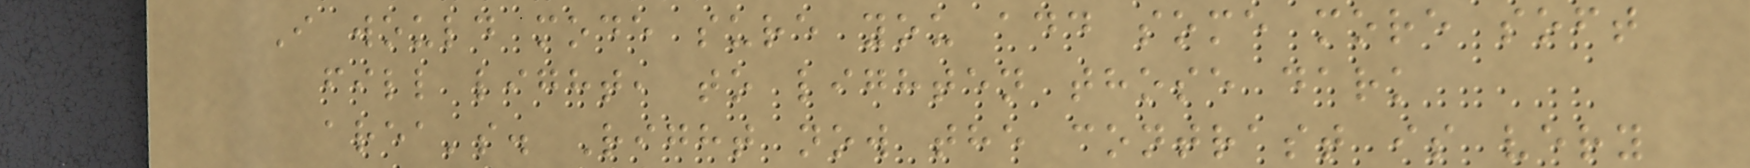I would mode sure you add some more soft
fill light, to lighten those dark
area's. Right now the contrast is very
